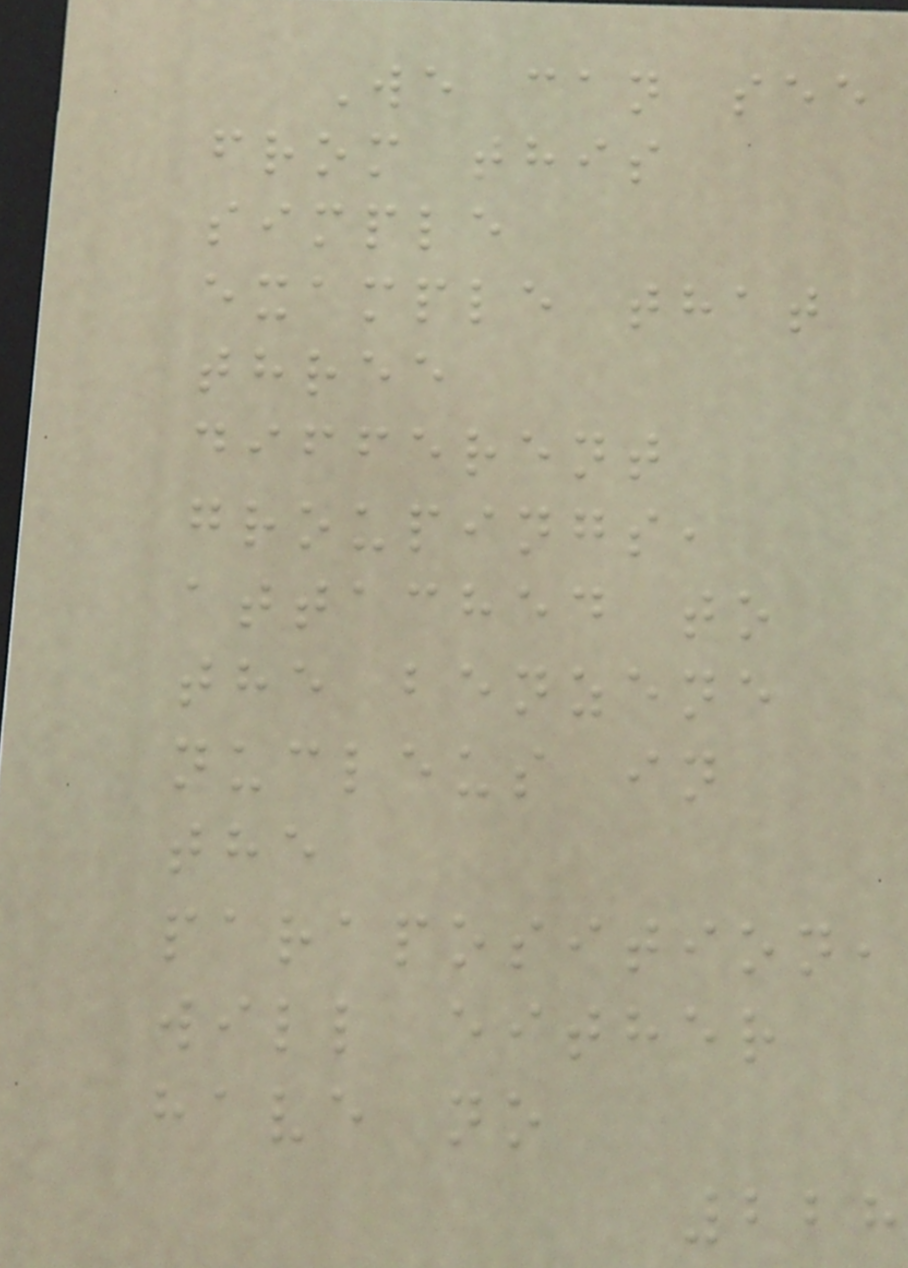We can see
from this
simple
example that
three
different
groupings,
attached to
the benzene
nucleus in
the
paraposition,
will either
have no
228
